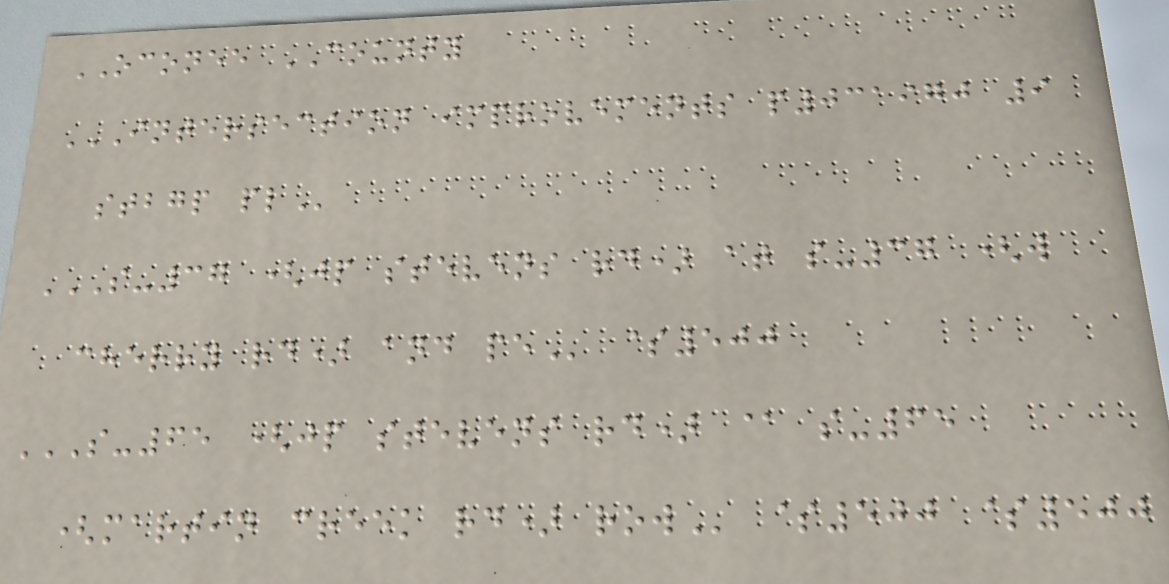OCONEE COUNTY
INTERSECTION IMPROVEMENTS P031970 9
STBGP PL
S-37 (JP STEVENS RD) AT S-37 (W
CHERRY RD) AND PE $500
S-65 (JP STEVENS RD) @ S-65
(MARTIN CREEK RD) ROW $500 $500
